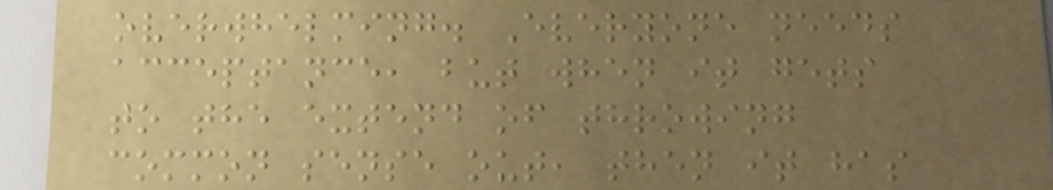overwhelming. Everyone needs
acceptance, but when it gets
to the extend of throwing
common sense out, then it has
